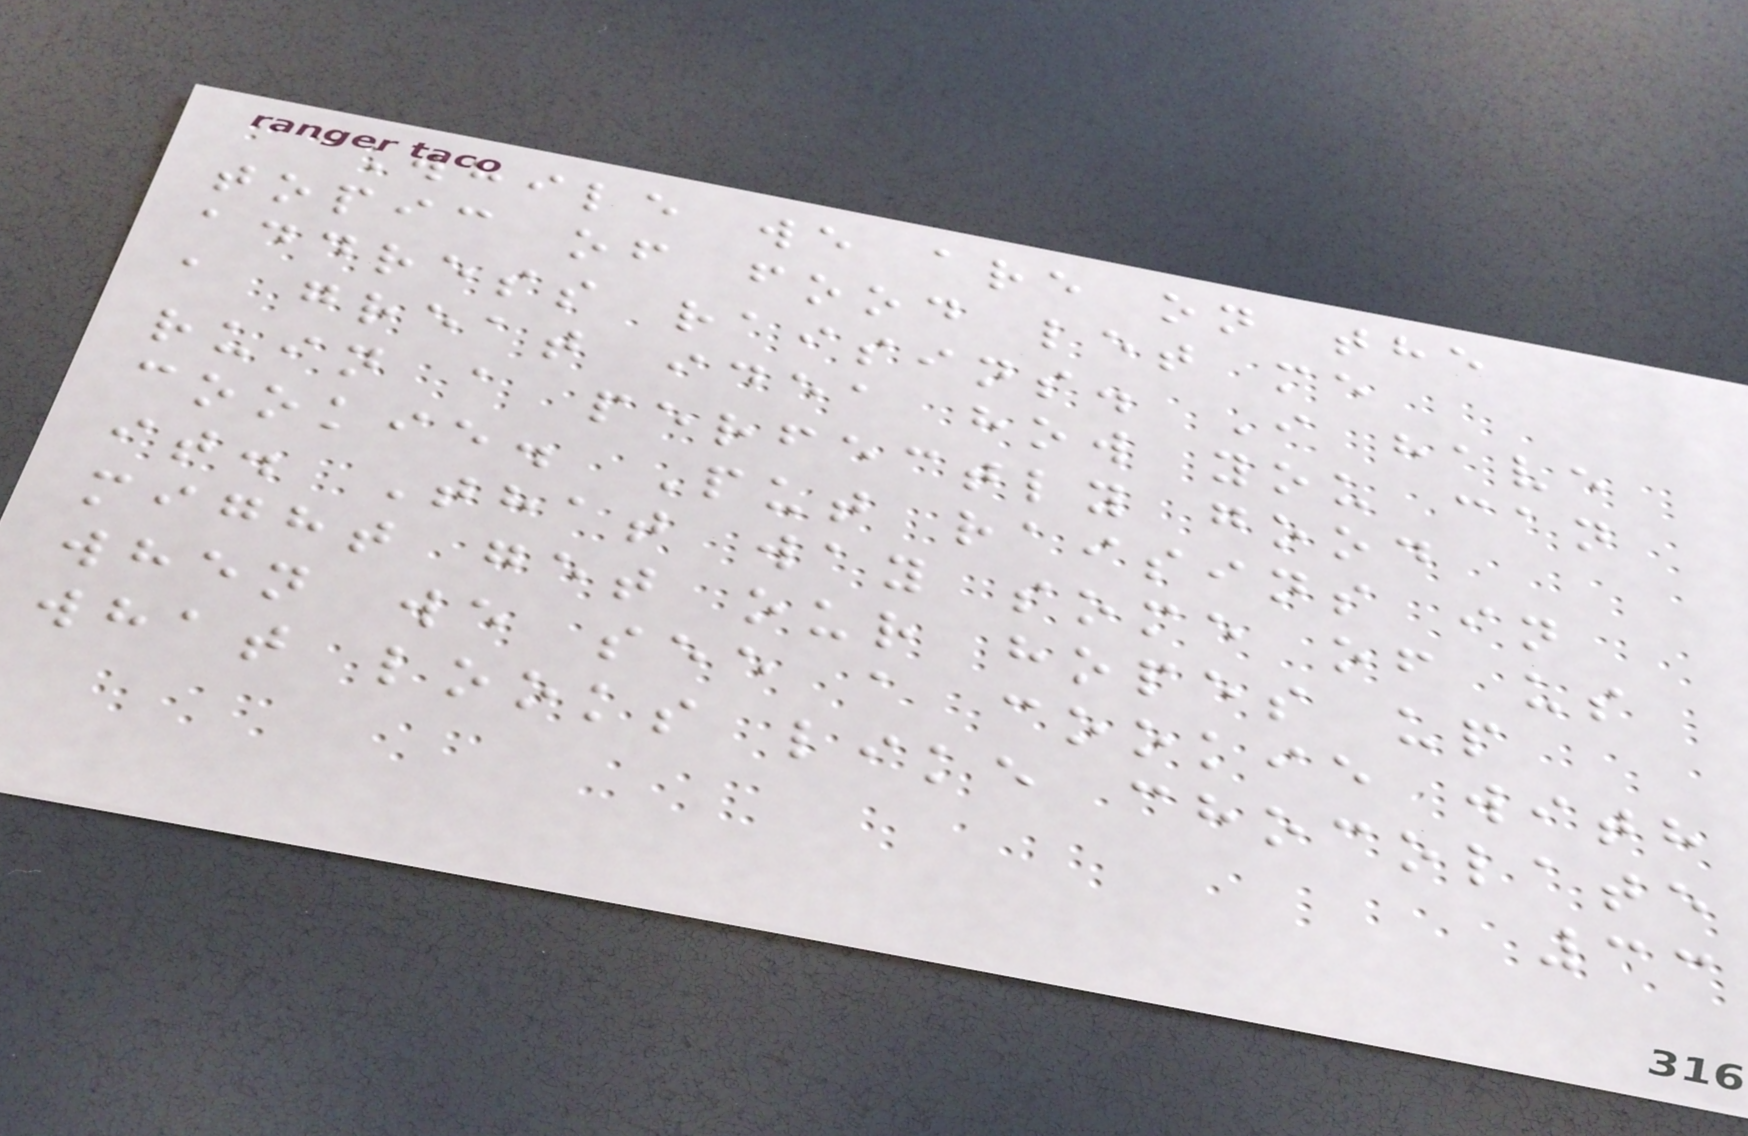While we are on the
topic of food let me
address raisins. I have
a great idea how you can
ruin a perfectly good
cookie. Put raisins in
it. That way some of us
might get our hopes up
when we see a cookie with
what looks like chocolate
33
